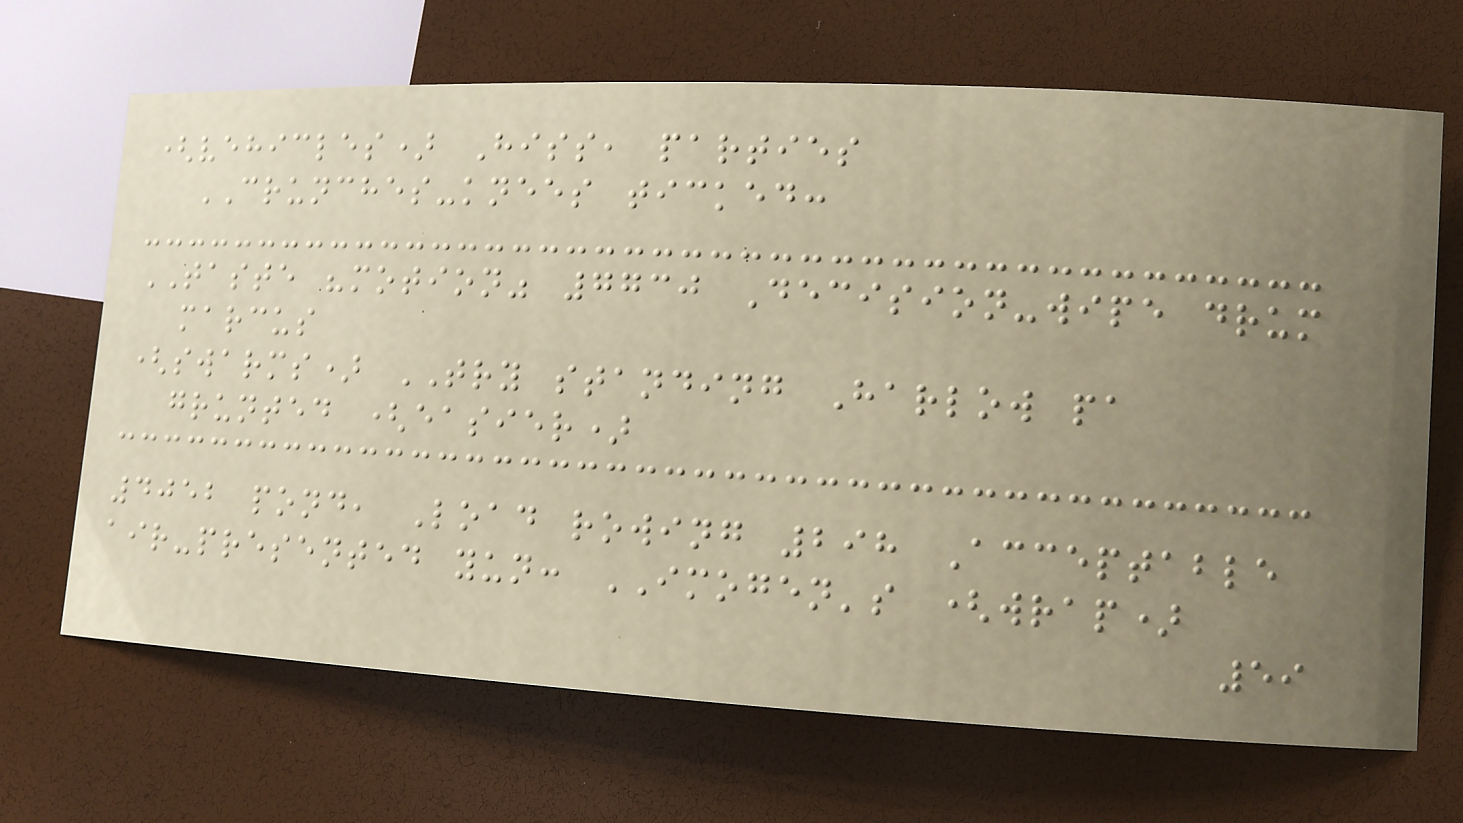(vehicles) Hiss, parties
CRUNCHES-knees ticked:
TASTE "motion" 7730 Decision-wipe drum
marcus
(swarms) TRY standing Harlow pa
grunted (easier)
4052 pond, Load rowing 298 Acceptable
air-presented yun: IMOGEN's (wrap)
59
